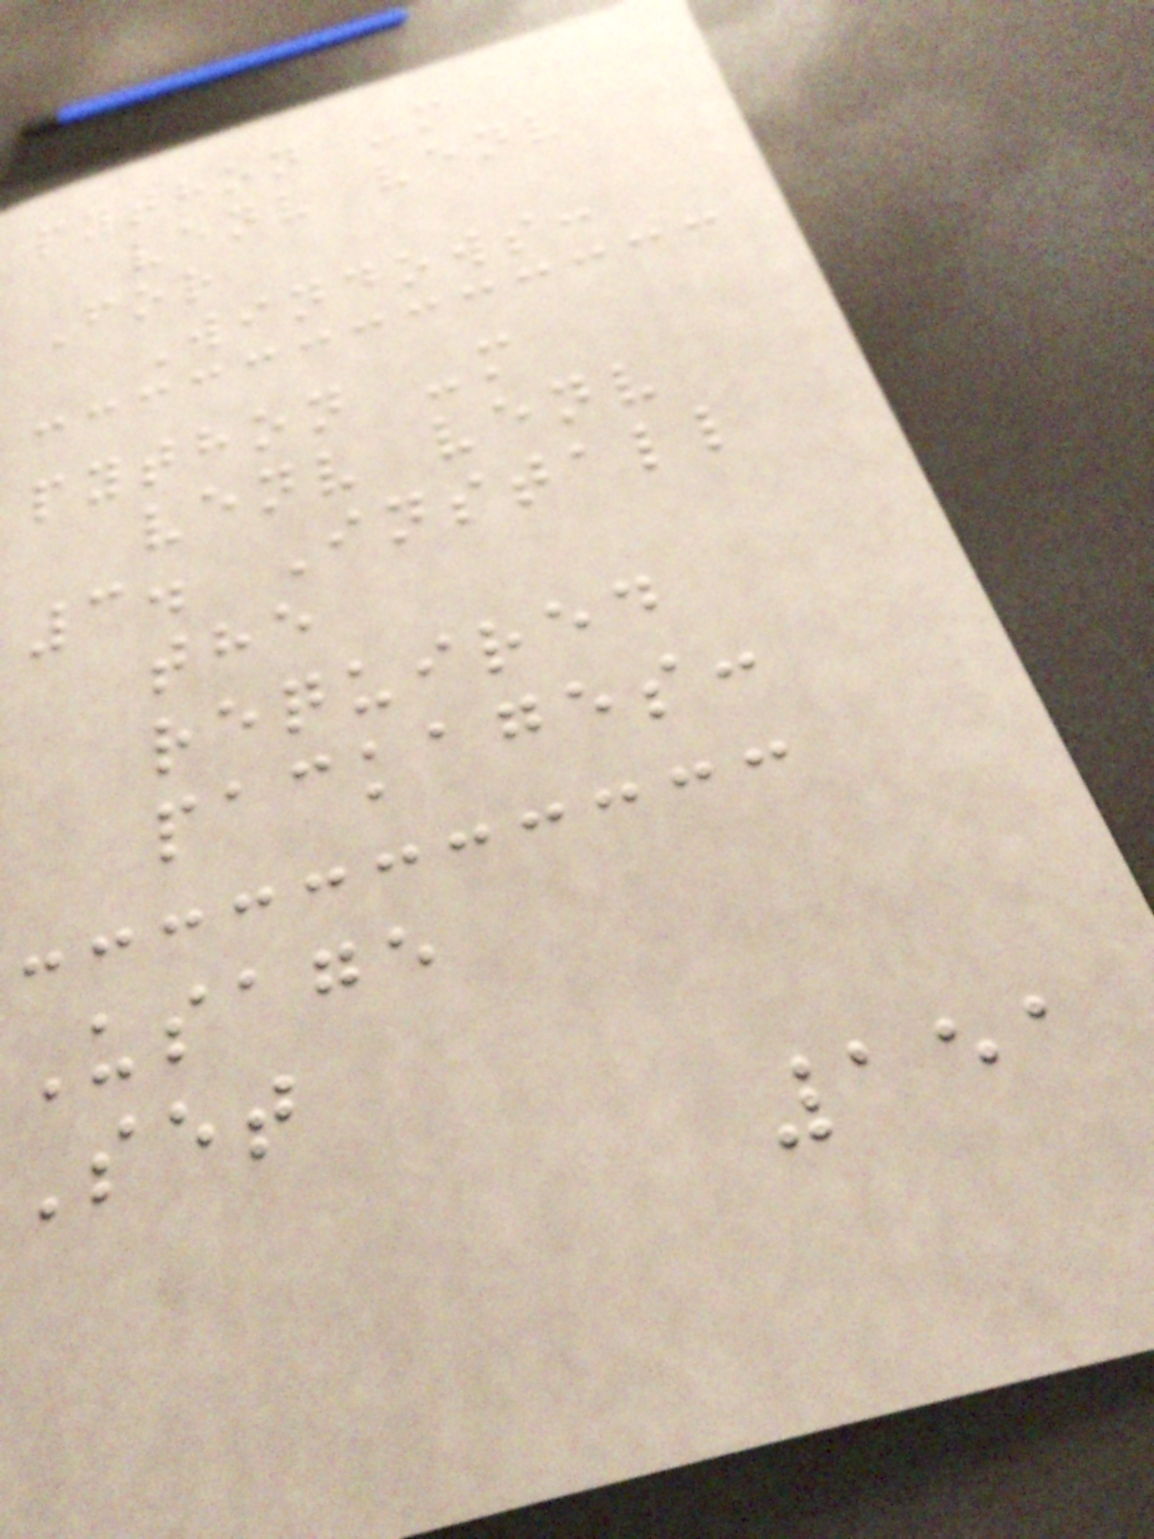python -m
venv venv
For
Windows:
python -m
venv venv
3. Install
the
required
packages:
Usage
Set
151
